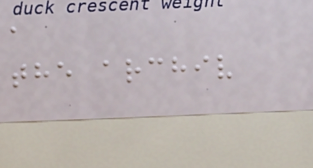a
the archiv
